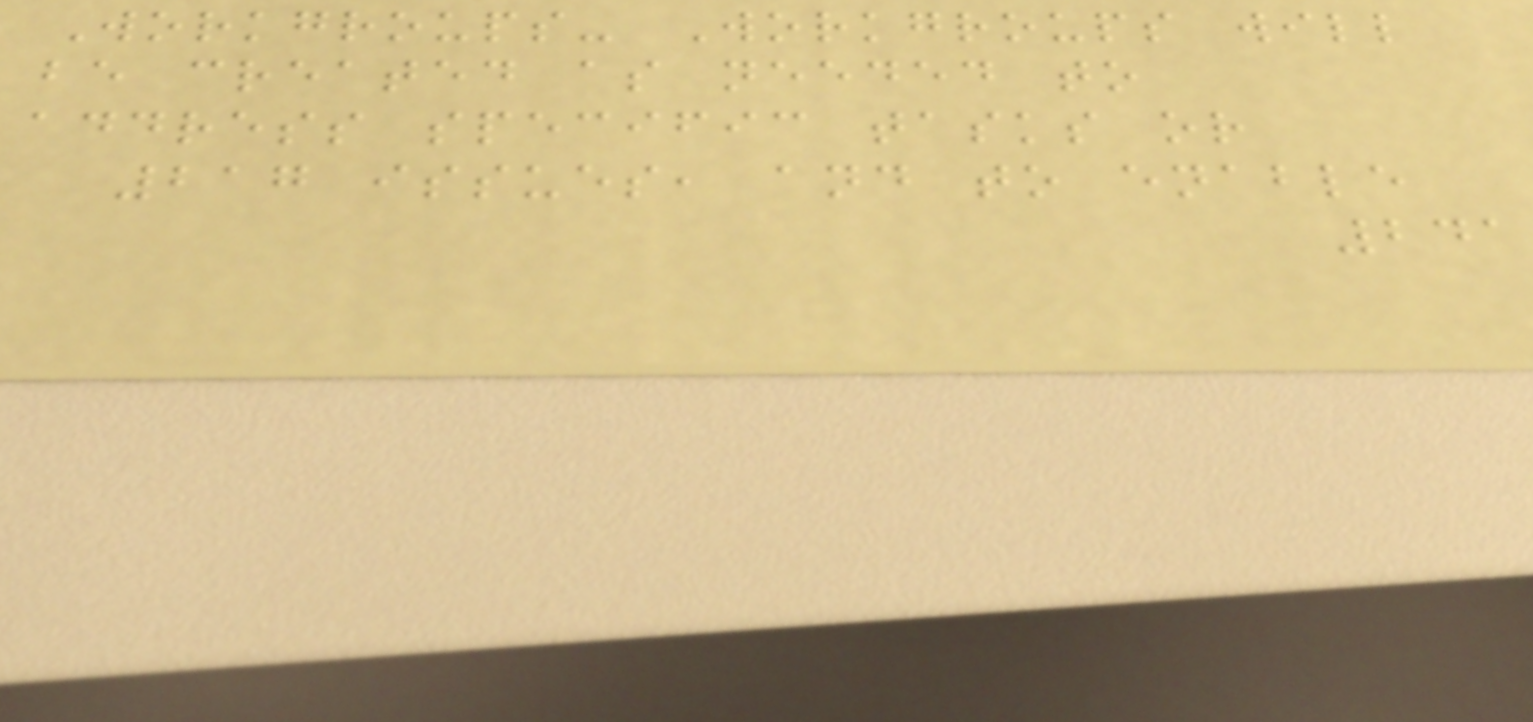Workgroups- Workgroups will
be created as needed to
address specific tasks or
217 issues, and to enable
241
